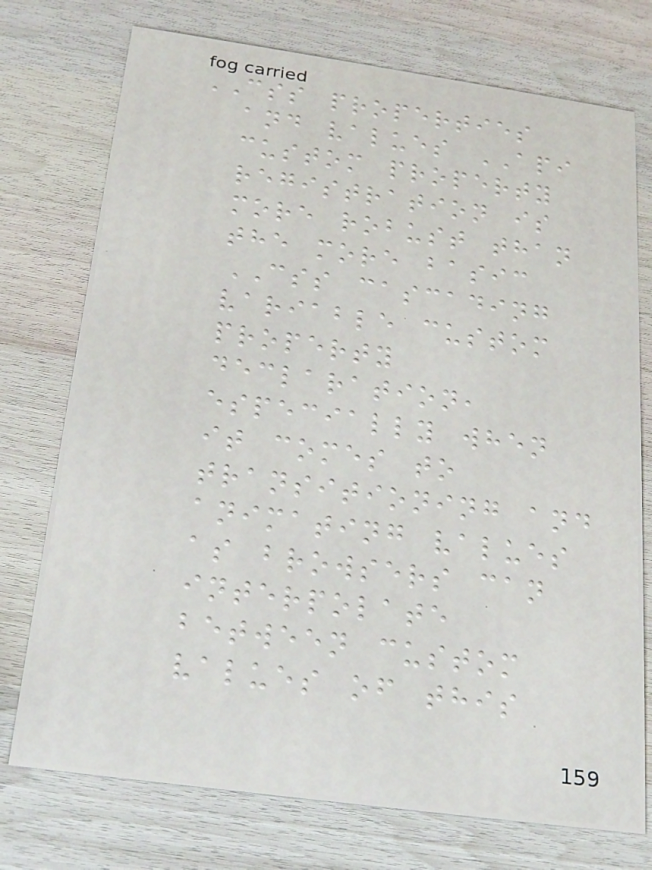CSS properties
and values API
custom property
registration is
more robust than
the more basic
CSS cascading
variable custom
property
declaration,
especially when
it comes to
transitioning and
animating values
as browsers can
interpolate
between custom
values of this
